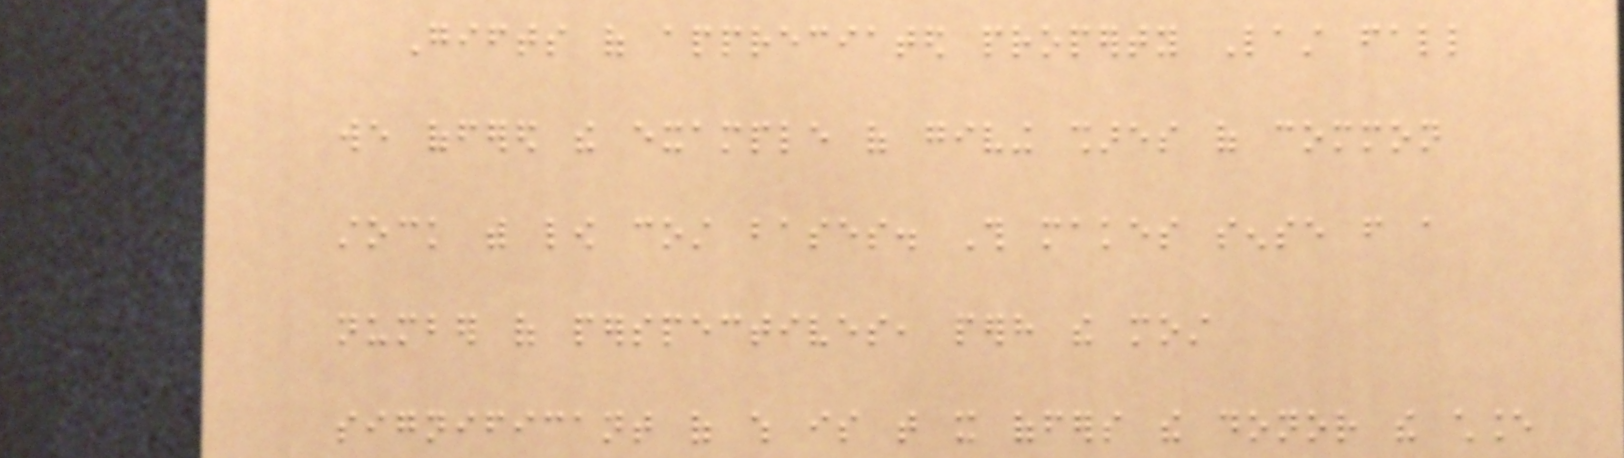Gifts of appreciated property Last fall
we offered the example of giving shares of common
stock with low cost bases. This makes sense from a
number of perspectives, perhaps the most
significant of which is that it offers the donor the chance
